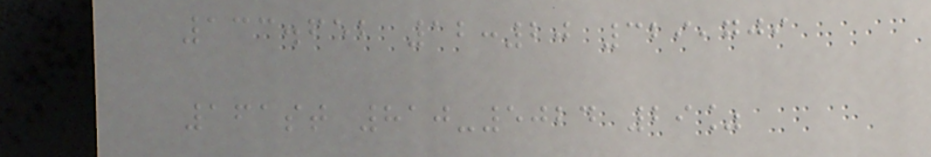133.652 12:20 329,709
161st 810-5024 29%
